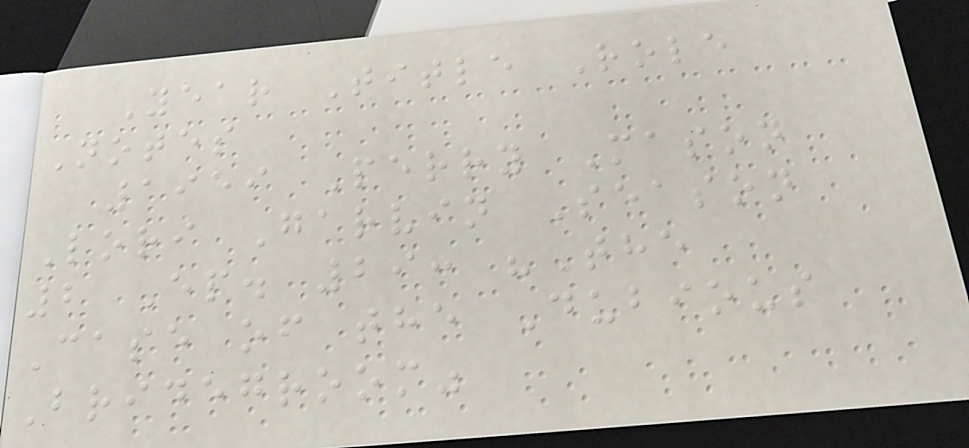Year Title Role
Notes
1959 Perry Mason
Lori Garvin Season
2 Ep. 29: "The
Case of the Dubious
Bridegroom"
